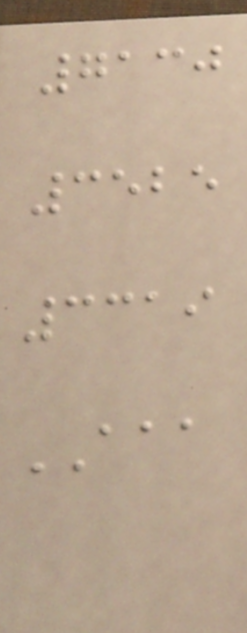7130
3525
3319
AAA
